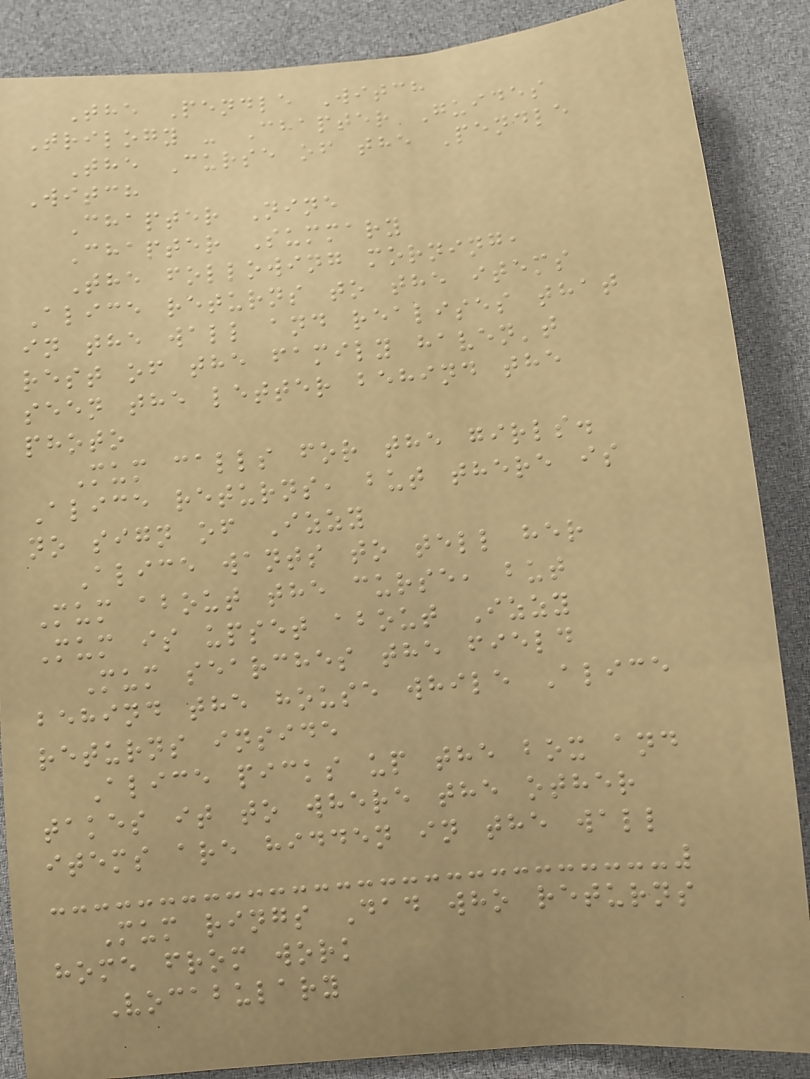The Pendle Witch
Trilogy - Chapter Guides
The Curse of the Pendle
Witch
Chapter Nine
Chapter Summary
The following morning,
Alice returns to the items
in the wall and realises that
rest of the family haven't
seen the letter behind the
photo
Mum calls for the girls.
Alice returns, but there is
no sign of Izzy
Alice wants to tell her
Mum about the curse, but
Mum is upset about Izzy
Mum searches the field
behind the house while Alice
returns inside
Alice picks up the box and
takes it to where the other
items are hidden in the wall
Mum rings Dad who returns
home from work
Vocabulary
